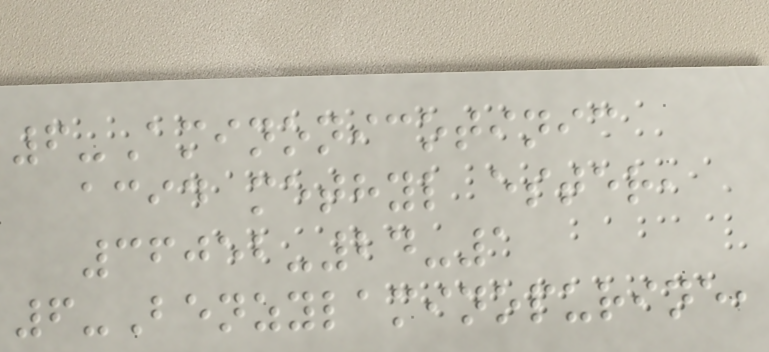6-Aminonicotinic
acid methyl ester,
36052-24-1
6-Benzylaminopurine,
